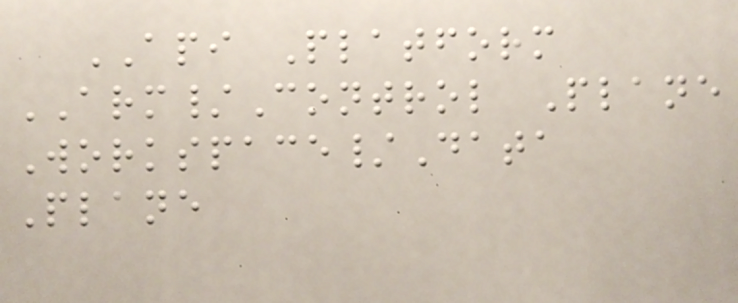API Platform
ARM/Control Plane
Workspace/Data
Plane
